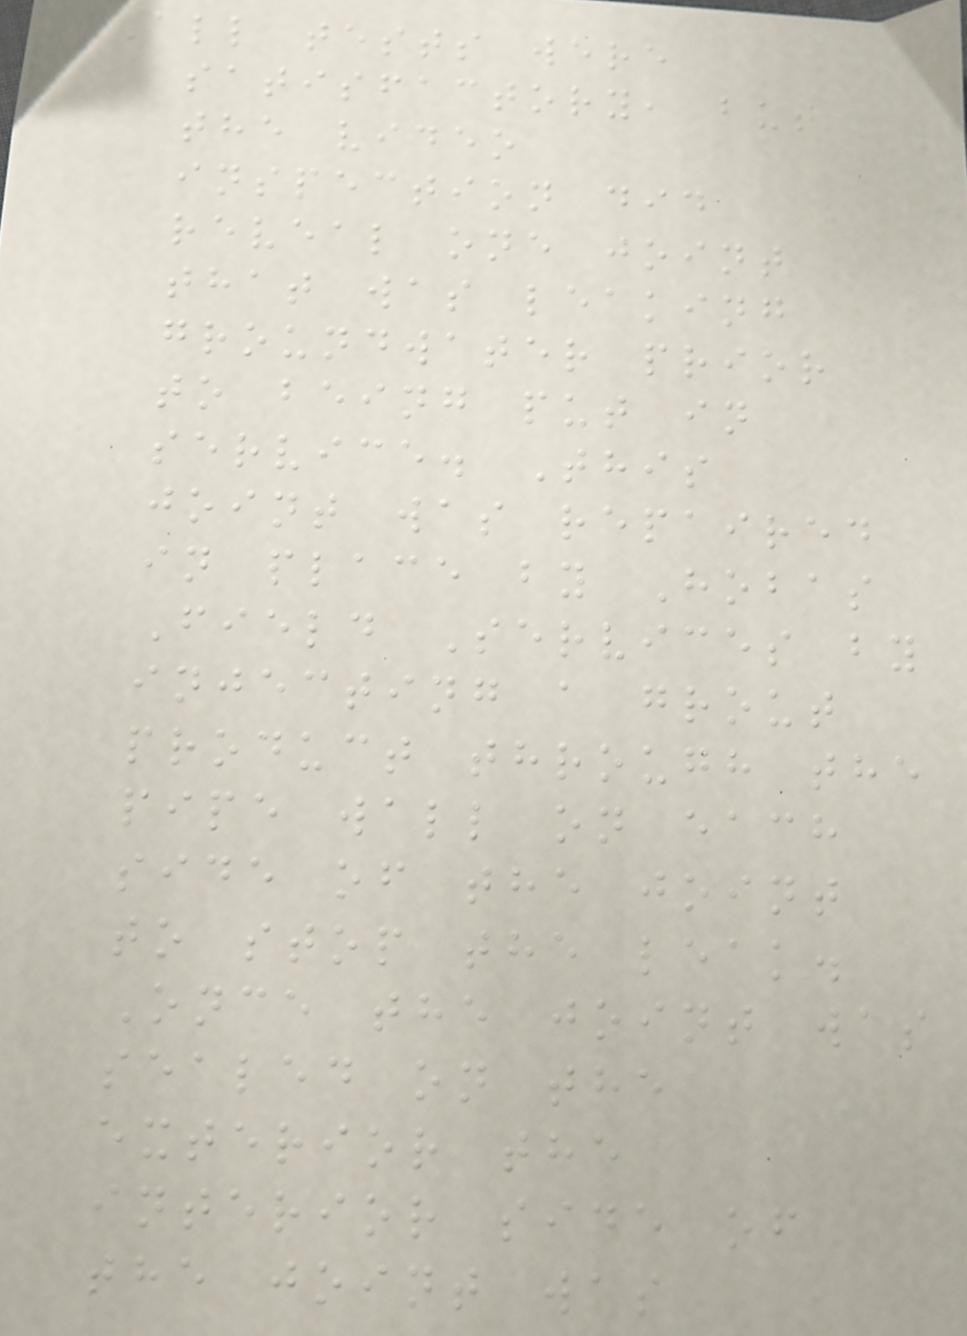All tests were
satisfactory, but
the video
inspection did
reveal one joint
that was leaking
groundwater prior
to being put in
service. This
joint was repaired
in place by Hobas
Field Services by
injecting a grout
product through the
pipe wall on each
side of the joint
to stop the leak.
Once the joint was
sealed on the
exterior the
interior side of
the joint was
